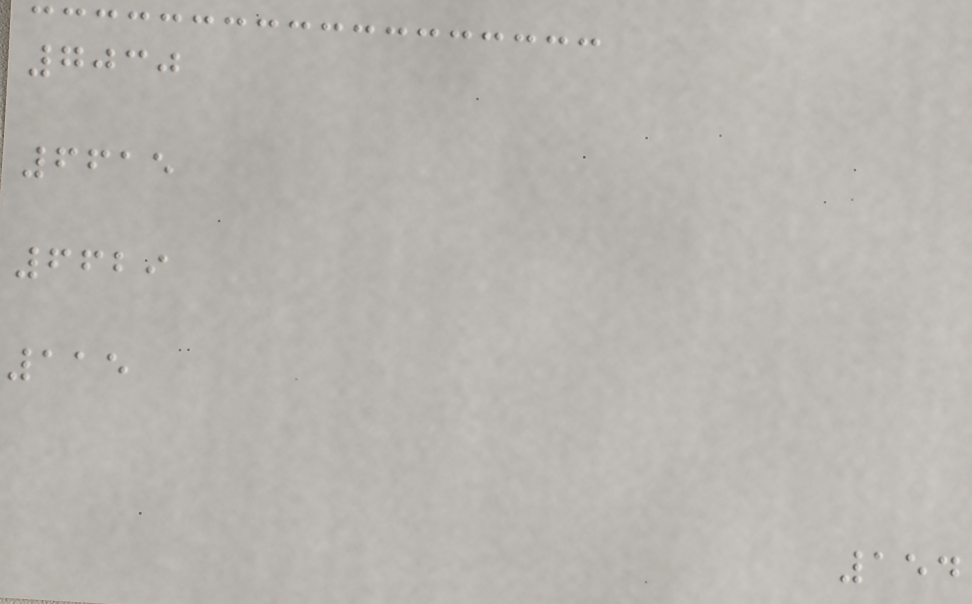7030
6615
6629
115
154
